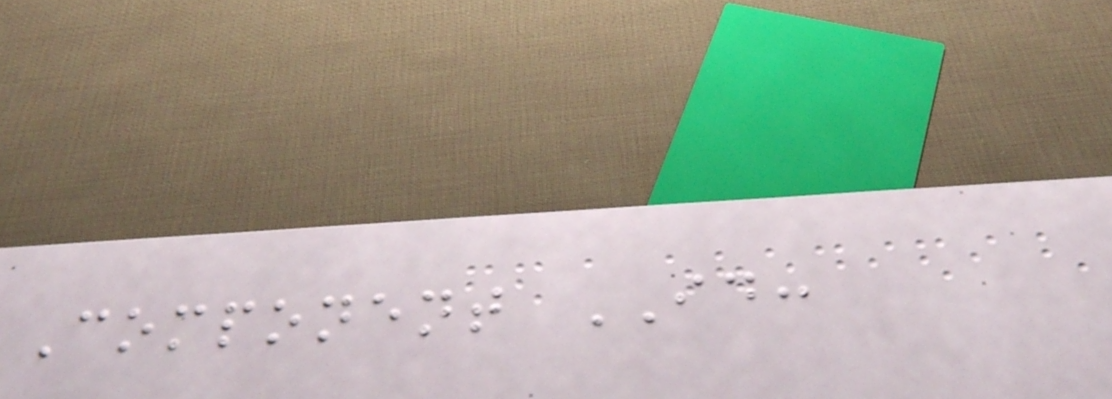Component ID:
